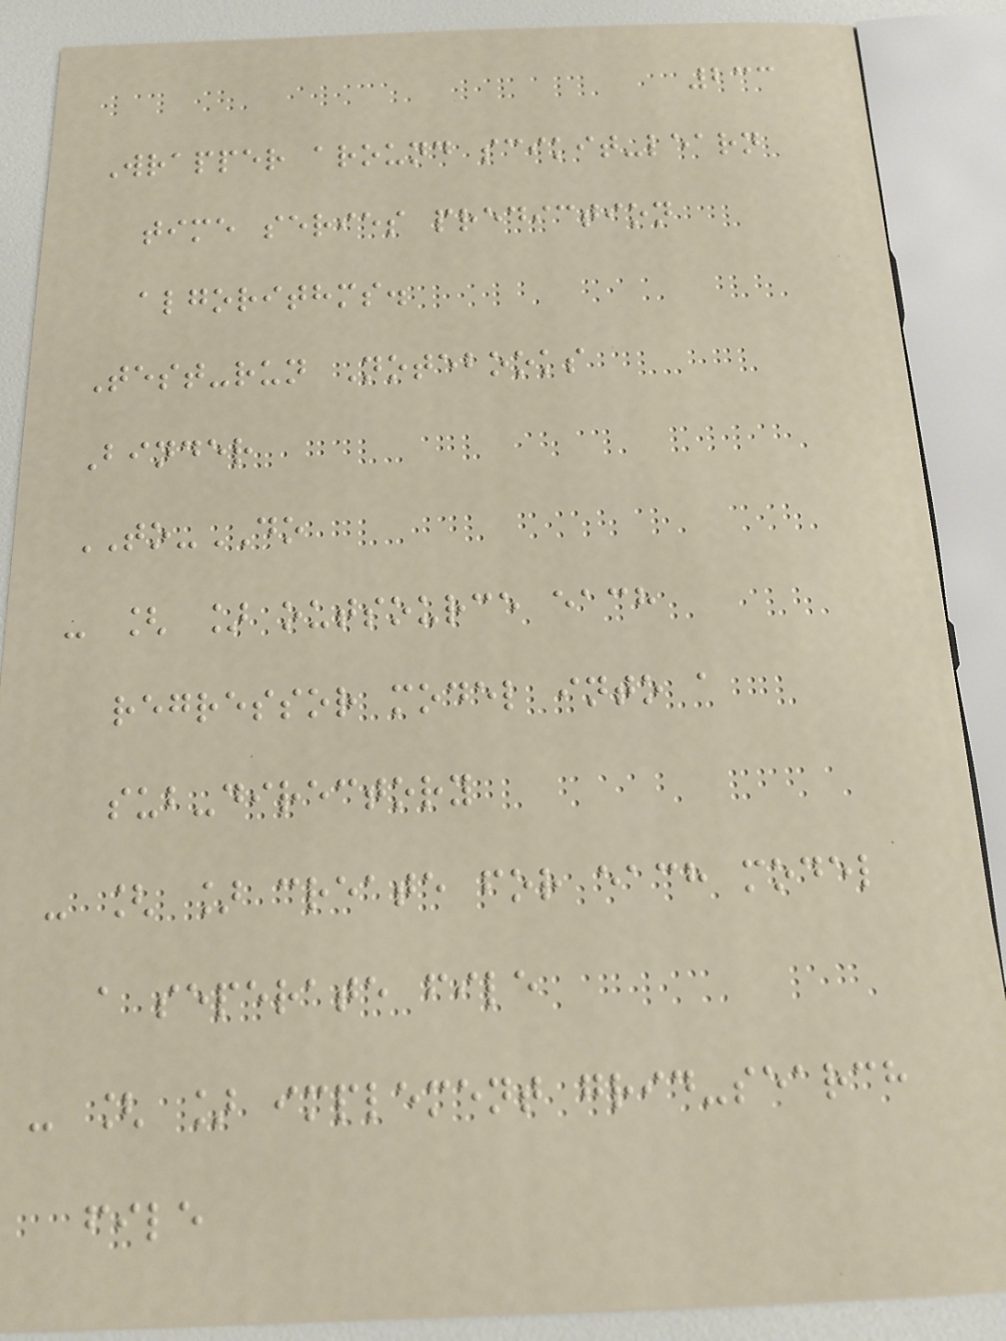233
Wrapper around scikit-learn
time series prediction
algorithms.
Test-run Notebooks
Binder
TO-DO
- [ ] outsource each
regressor model into a
sub-directory
- [ ] create for each model
a seperate file
- [ ] implement grid-search
file
